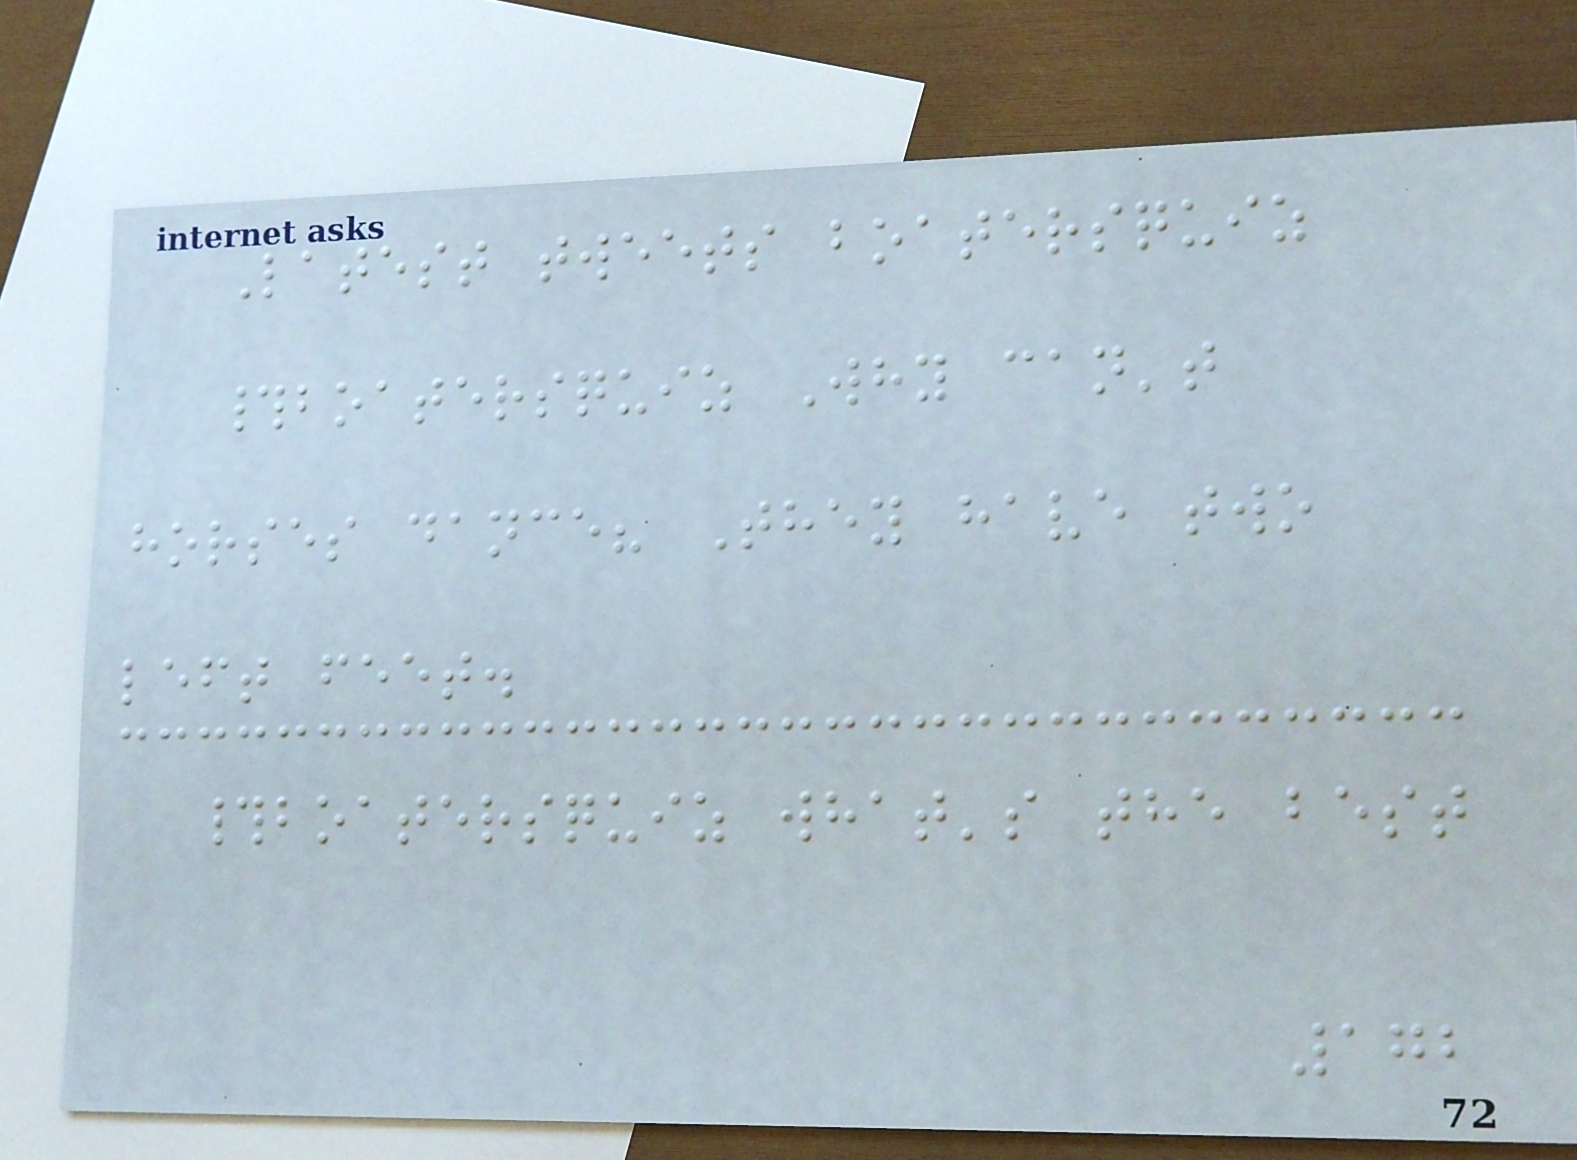Latest tweets boatersquiz
#boatersquiz Why can't
horses dance? They have two
left feet.
#boatersquiz what's the best
172
